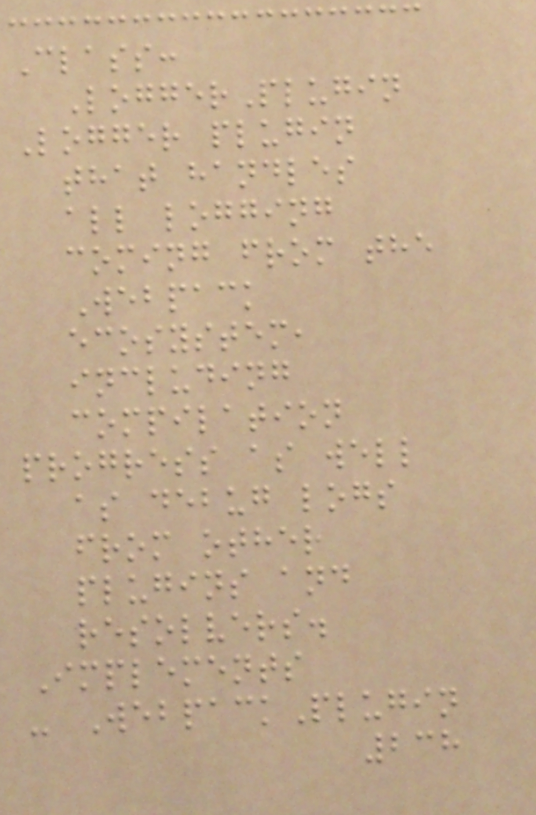Class:
LoggerPlugin
Logger plugin
that handles
all logging
coming from the
Webpack
ecosystem,
including
compilation
progress as well
as debug logs
from other
plugins and
resolvers.
Implements
- WebpackPlugin
238
